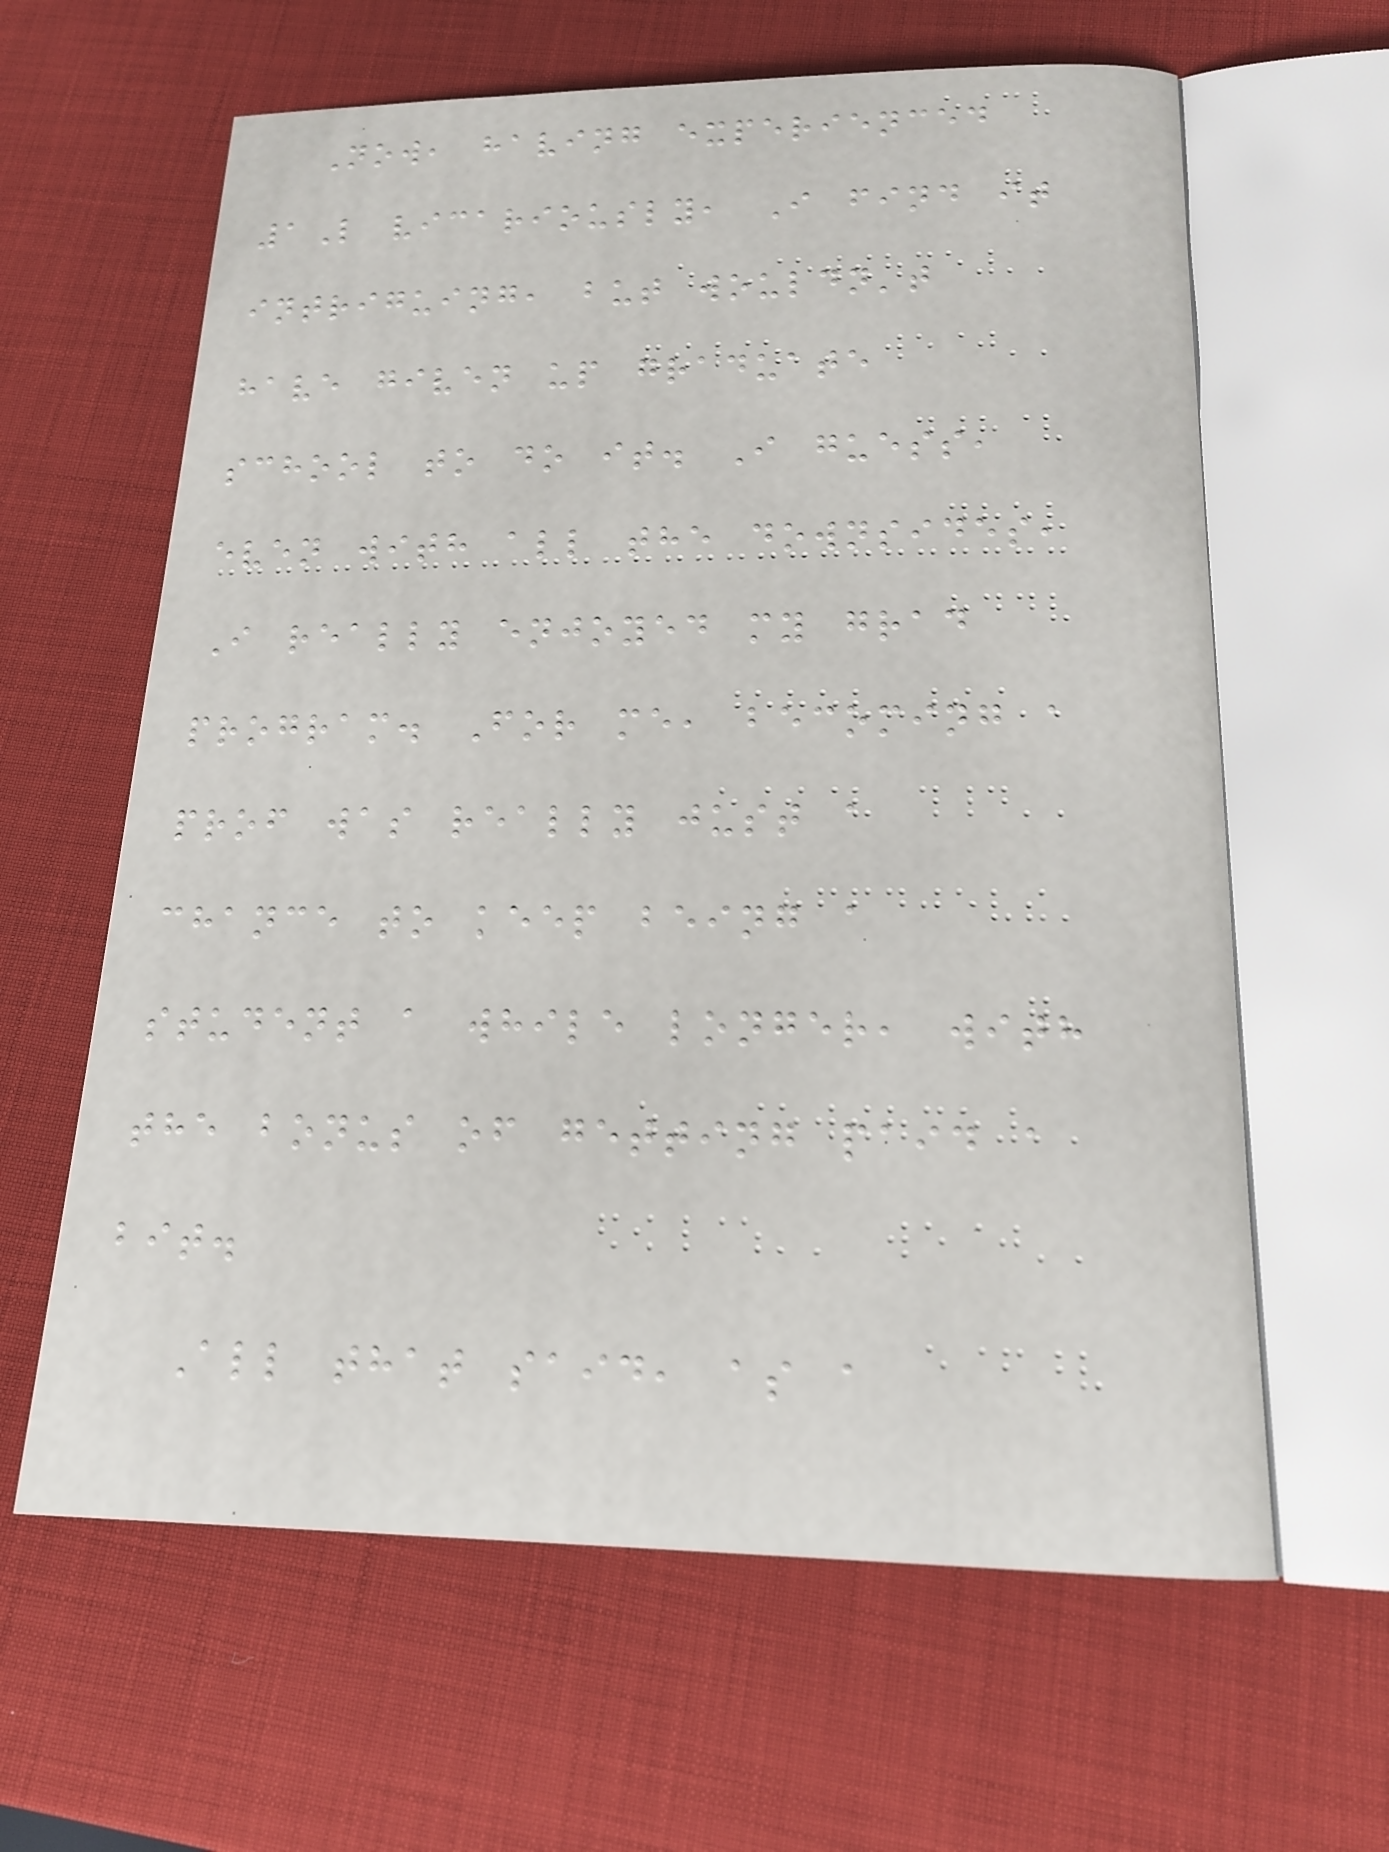Now, having experienced
1L vicariously, I find it
intriguing, but wouldn't
have given up graduate
school to do it. I guess,
even with all the downsides,
I really enjoyed my grad
program. For me, becoming a
prof was really just a
chance to keep being a
student a while longer, with
the bonus of getting paid a
bit.
All that said, as a
